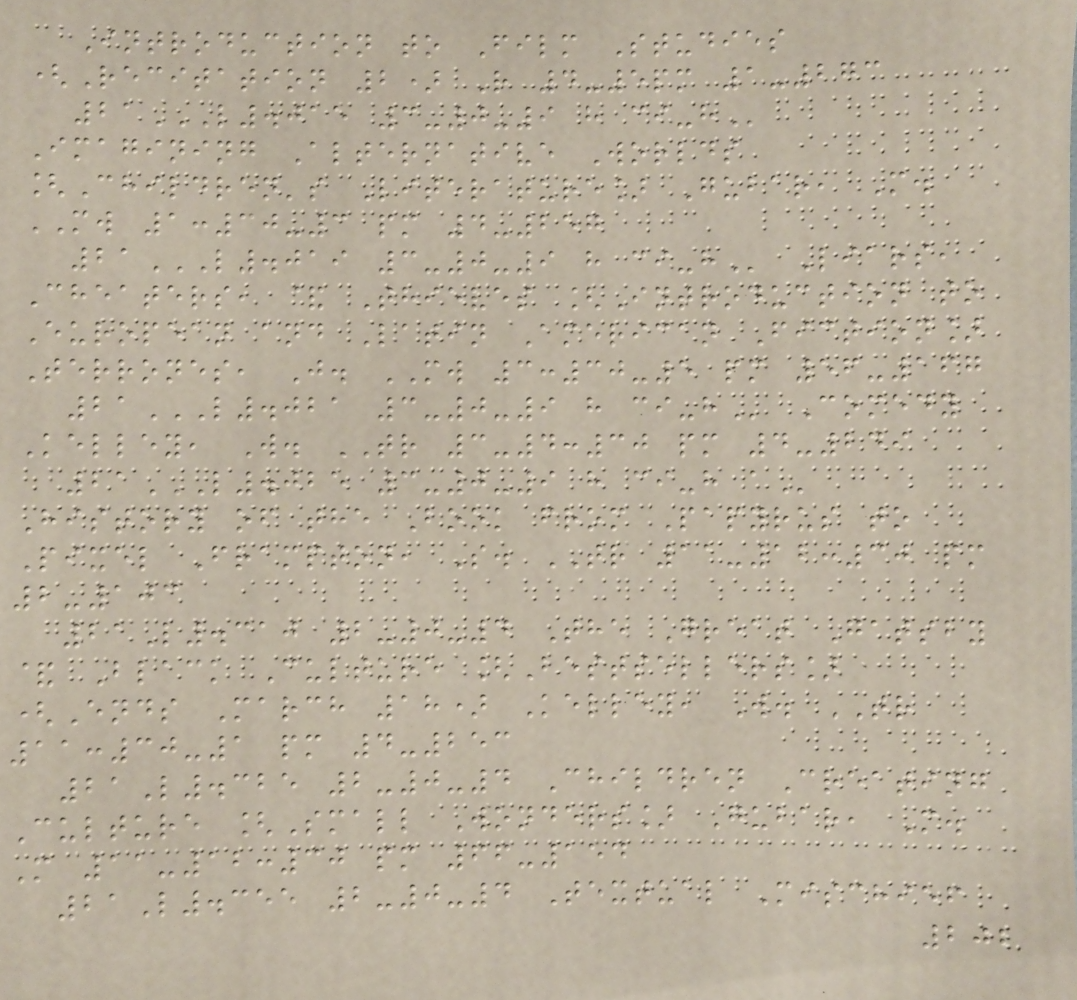Introduction to Film Studies
(Recitation 2) R 4-5pm 1-273
21L.015 3-0-9 H CI-H
Imagining Alternative Worlds
[Children's Literature] Gubar, M.
MW 1:30-3 pm 4-257
21L.019 3-0-9 H CI-H Liars,
Cheaters, & Thieves [Introduction to
European and Latin American Fiction]
Terrones, J. MW 3:30-5 pm 56-167
21L.021 3-0-9 H CI-H Comedy
Kelley, W. TR 3-4:30 pm 4-249
21L.025 3-0-9 H CI-H A
History of the Book from Papyrus to
Pixel Frampton, S. TR 11-12:30 pm
2-103
21L.310 2-0-4 The Great Gatsby
& Black Culture [Bestsellers]
(Ends March 18) Kelley, W. TR
11:30-1 pm 4-253
21L.325 2-0-4 Children Creating
Culture [Small Wonders] Gubar, M.
M 11-12:30 pm 66-154
21L.355 2-0-4 Textual Mischief
202
